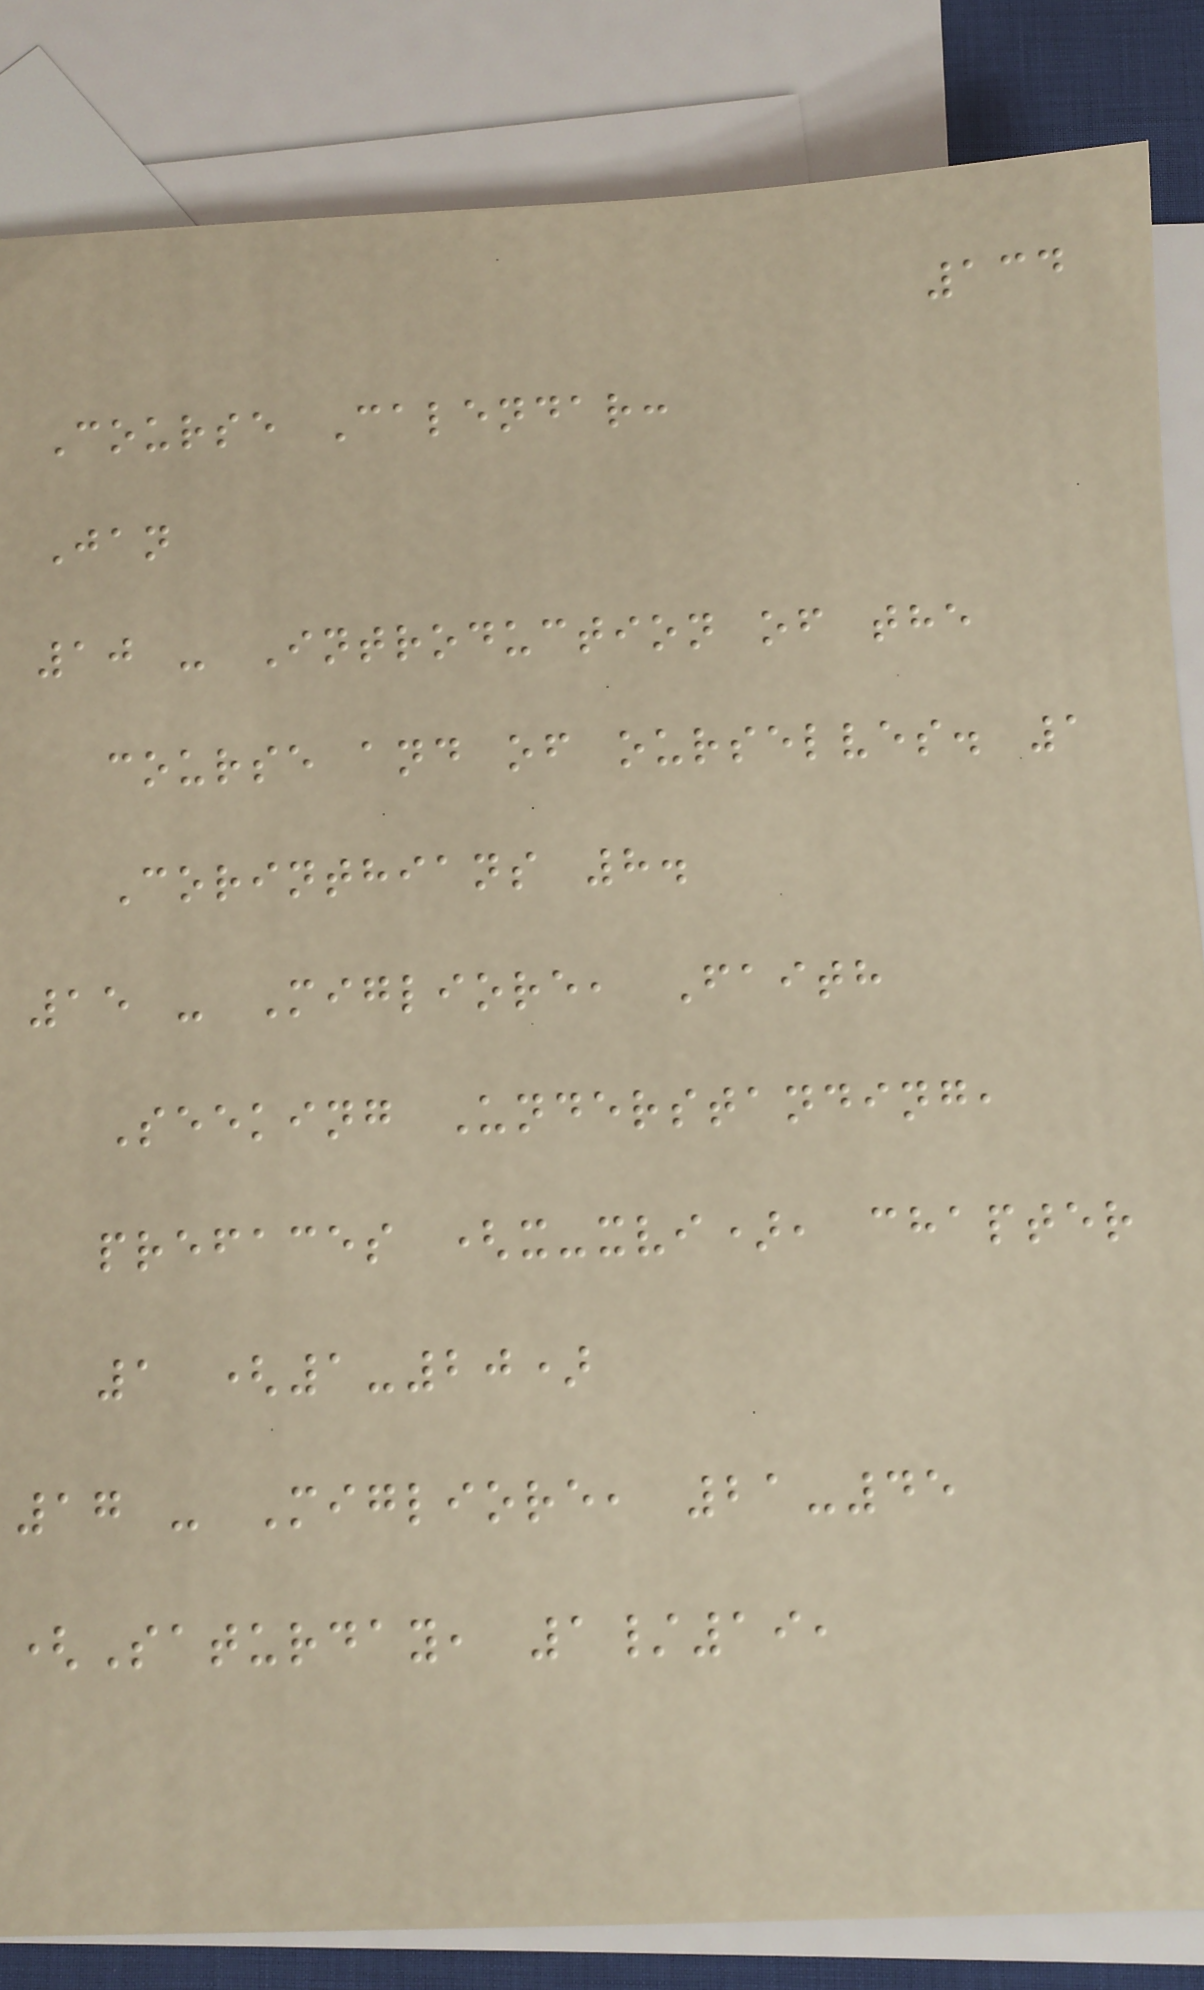134
Course Calendar:
Jan
10 - Introduction of the
course and of ourselves. 1
Corinthians 8.
15 - Migliore, Faith
Seeking Understanding,
prefaces (x-xvi), chapter
1 (1-20)
17 - Migliore, 21-45
(Saturday, 1/19,
